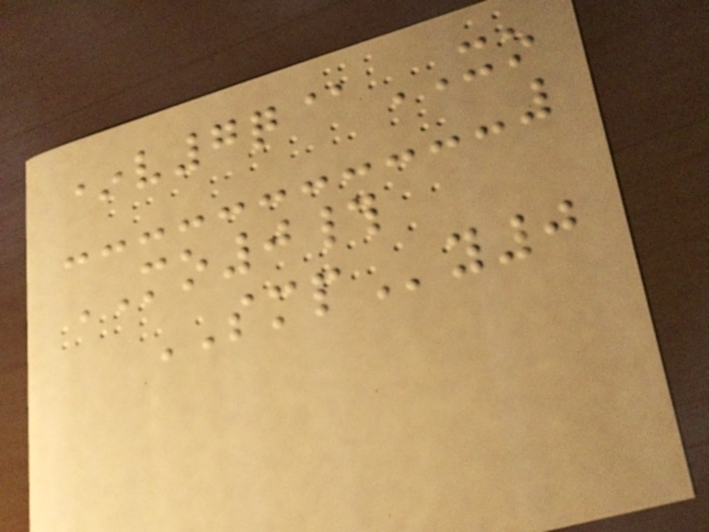*v7q@XO
MO0#
SMPy0
